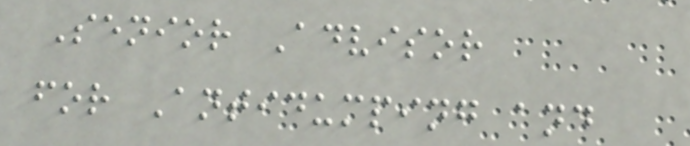Senior Advisor
for Antidumping and
